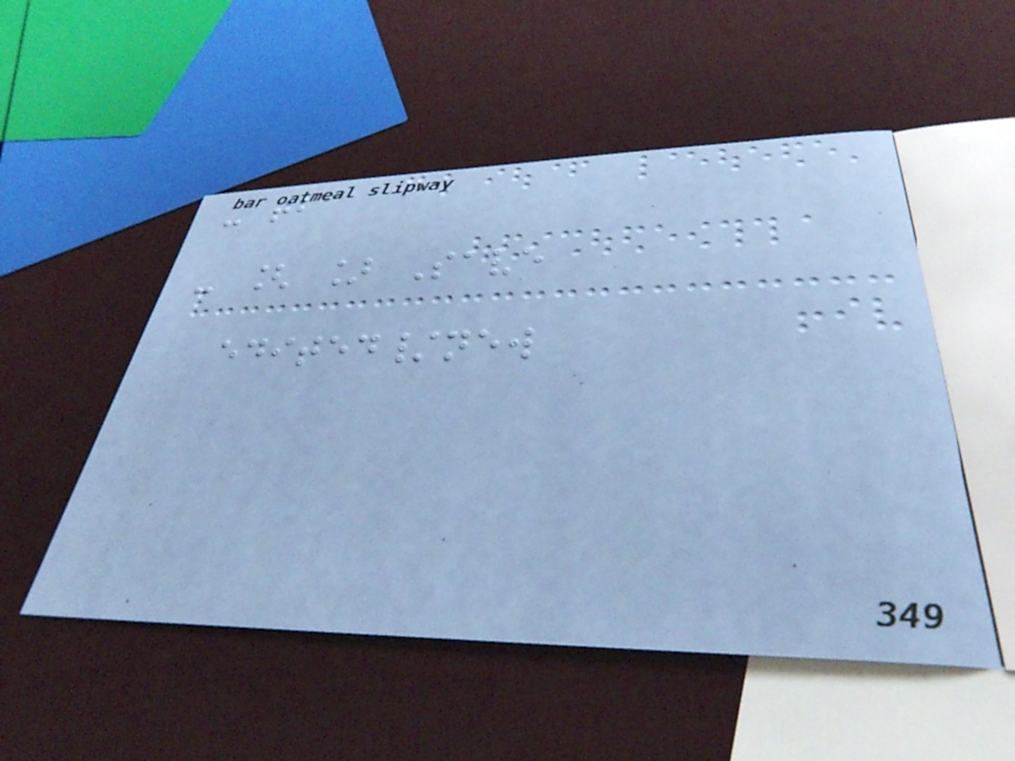- tba
- [ ] Save
edited/new
